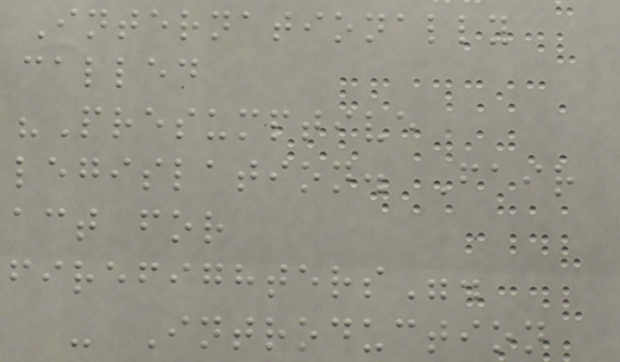Internationally
called
"Presumptive
legislation. Fair
act for
firefighters".
- Introduction
